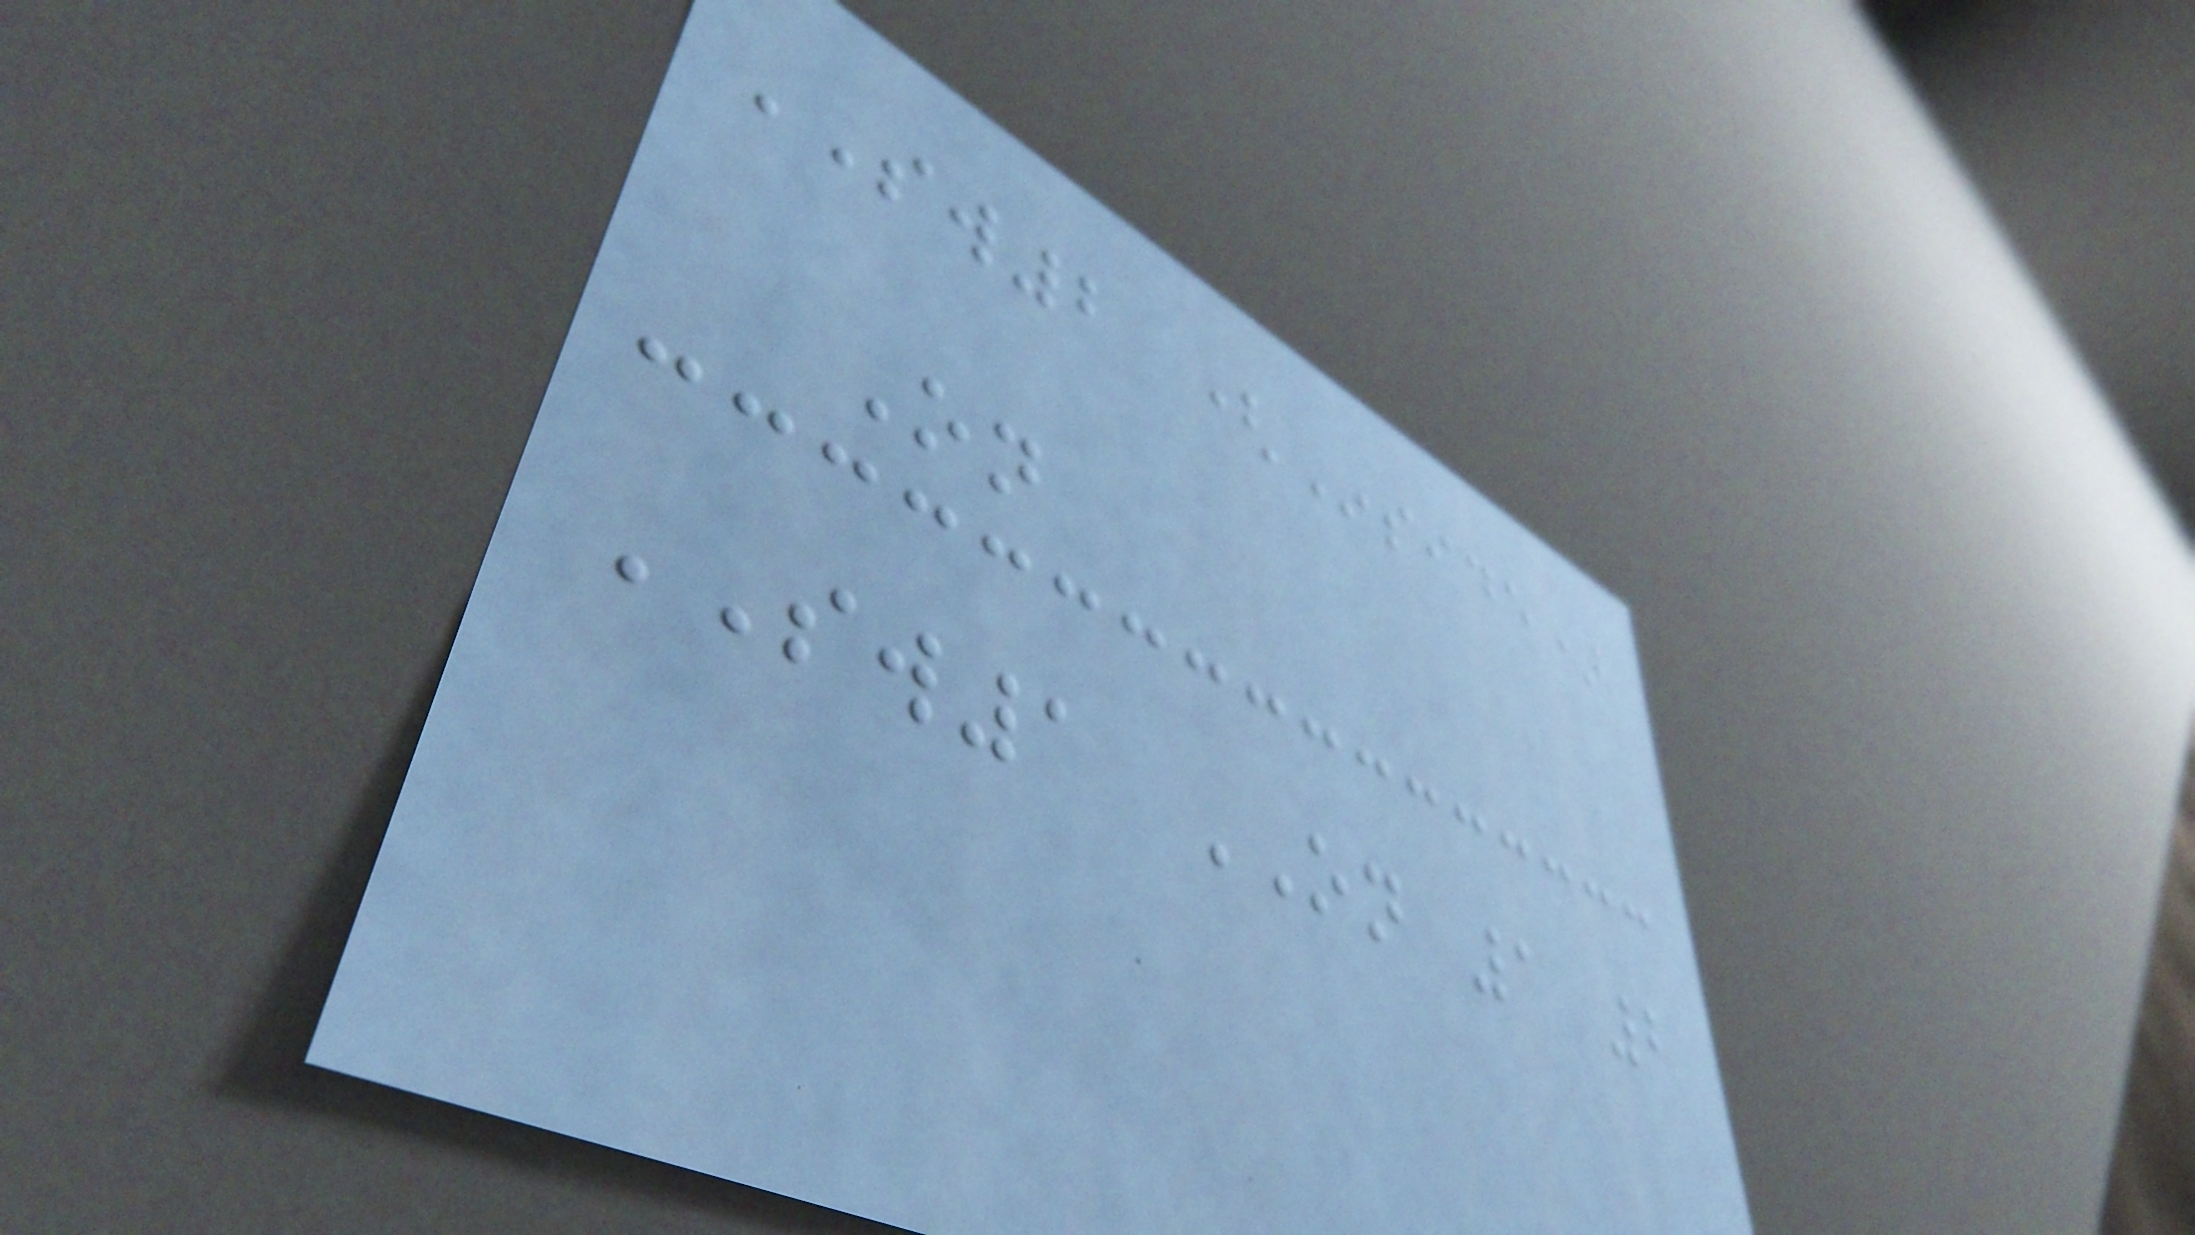SW2 (Inside)
On
SW1 ON 1 2
